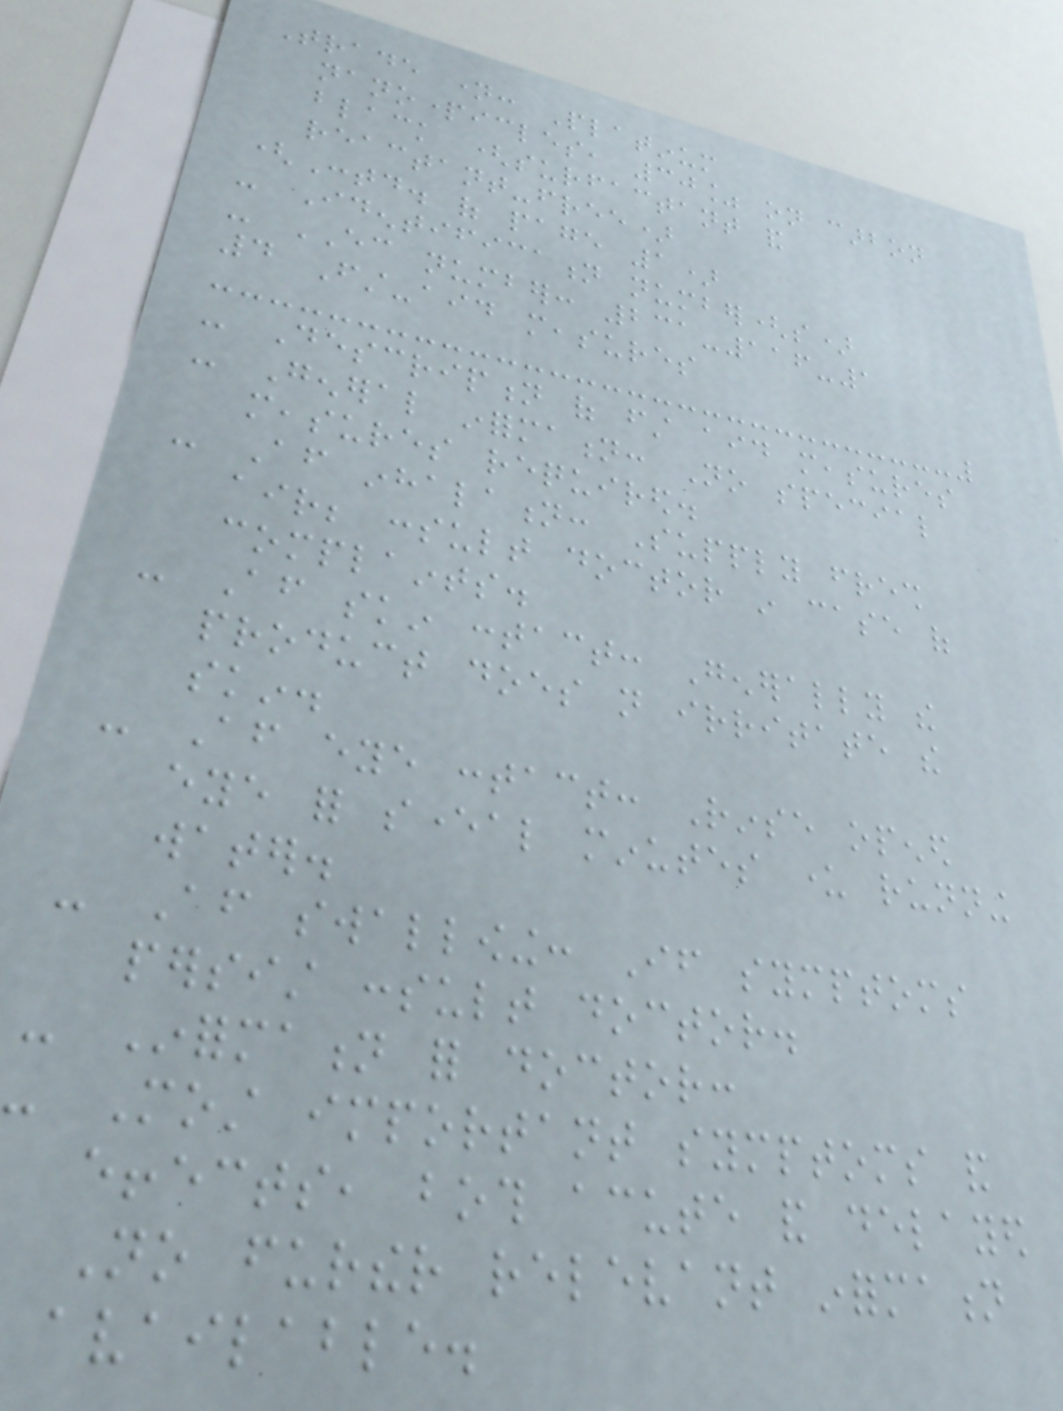Trade name: Platinum
nanoparticles, 30% on carbon
black (surfactant and
reactant-free)
(Contd. of page 1)
- Identification number(s)
- EC number: 231-116-1
4 First-aid measures
- Description of first aid measures
- General information: No special
measures required.
- After inhalation: Supply fresh
air; consult doctor in case of
complaints.
- After skin contact: Generally the
product does not irritate the
skin.
- After eye contact: Rinse opened
eye for several minutes under running
water.
- After swallowing: If symptoms
persist consult doctor.
- Information for doctor:
- Most important symptoms and
effects, both acute and delayed
No further relevant information
available.
